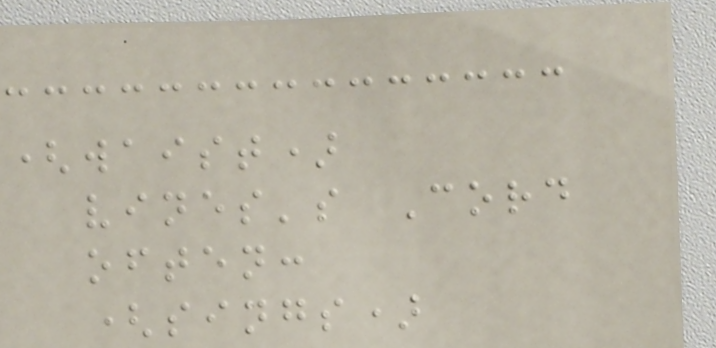(waist)
vines's Cord
often:
(sings)
